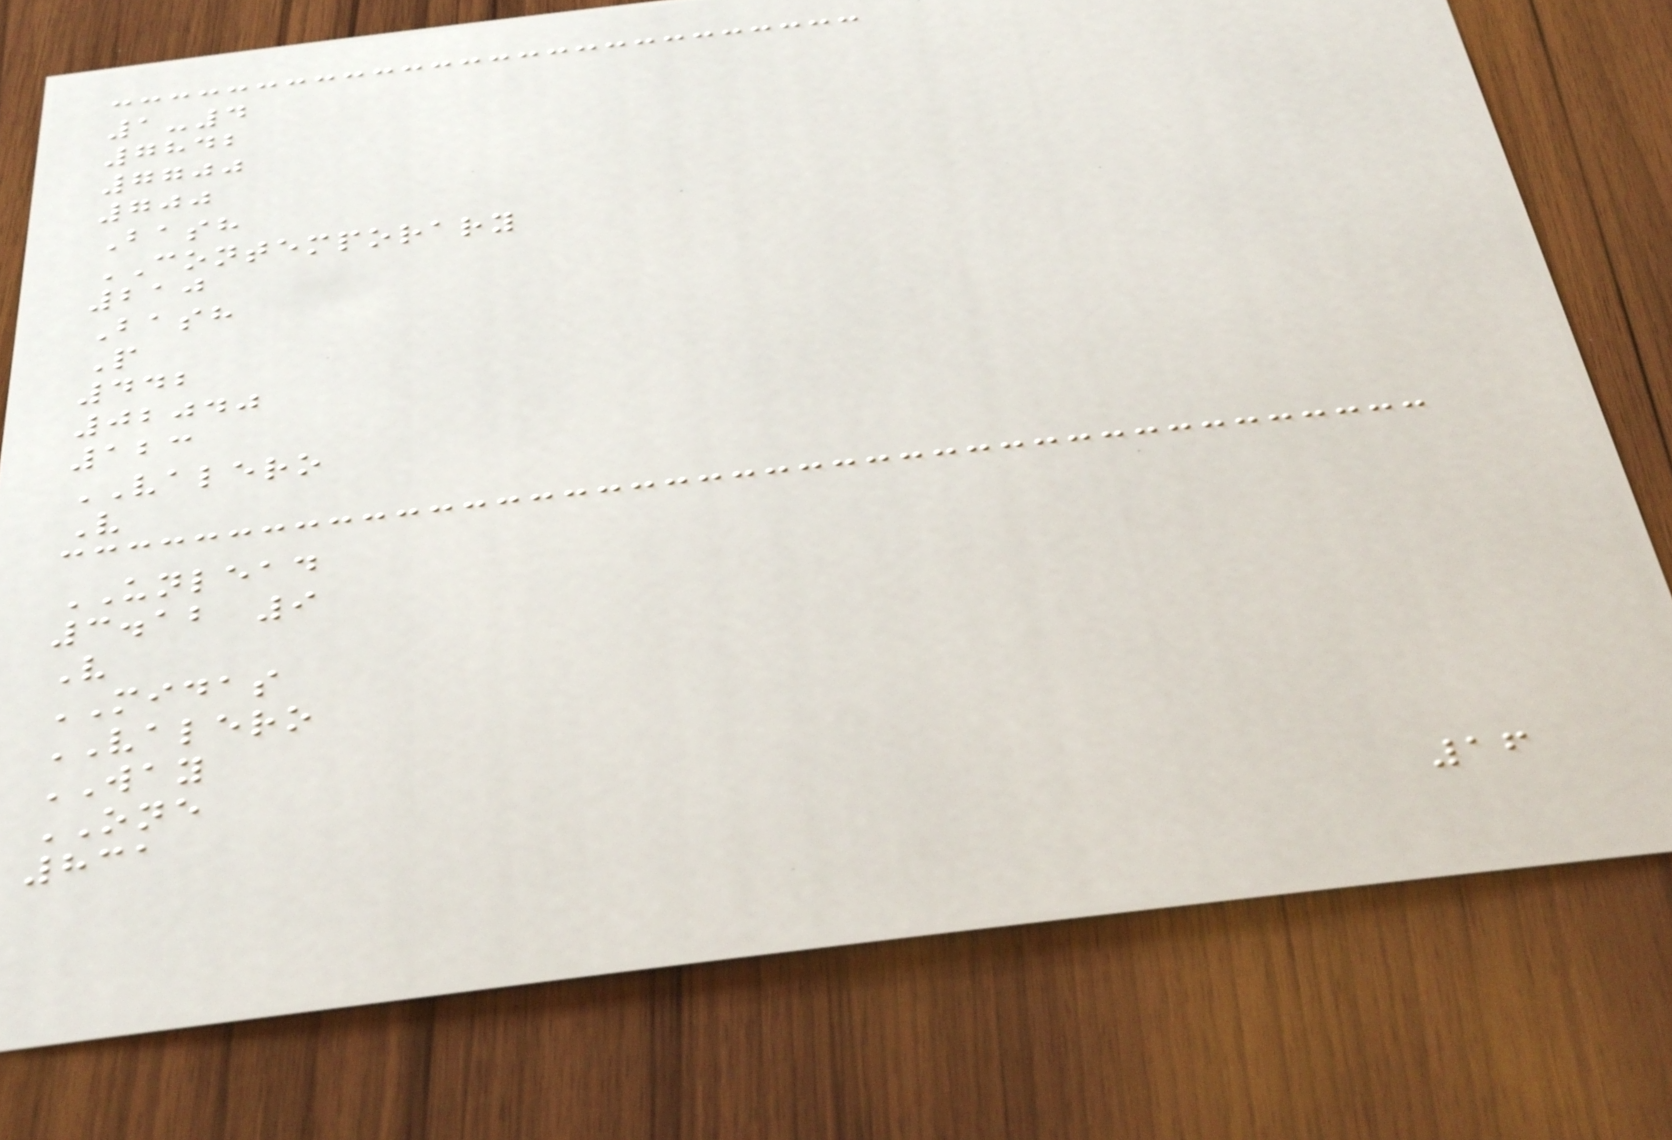1-4
7842
7700
700
Bash
CONTEMPORARY
210
Bash
P
442
02040
123
VALERO
V
UNLEAD
3.12 9
V
MIDAS
VALERO
WAY
ONE
831
16
